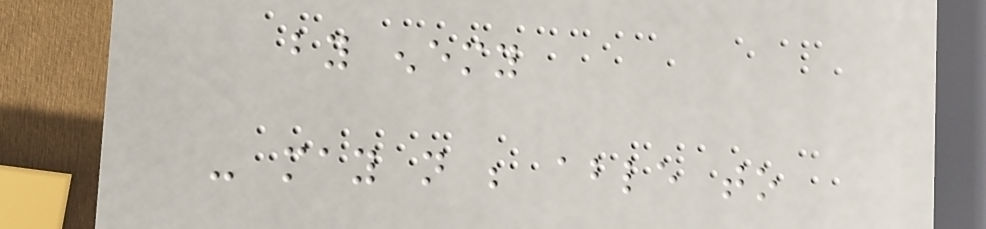by enemy
- may not be able to
